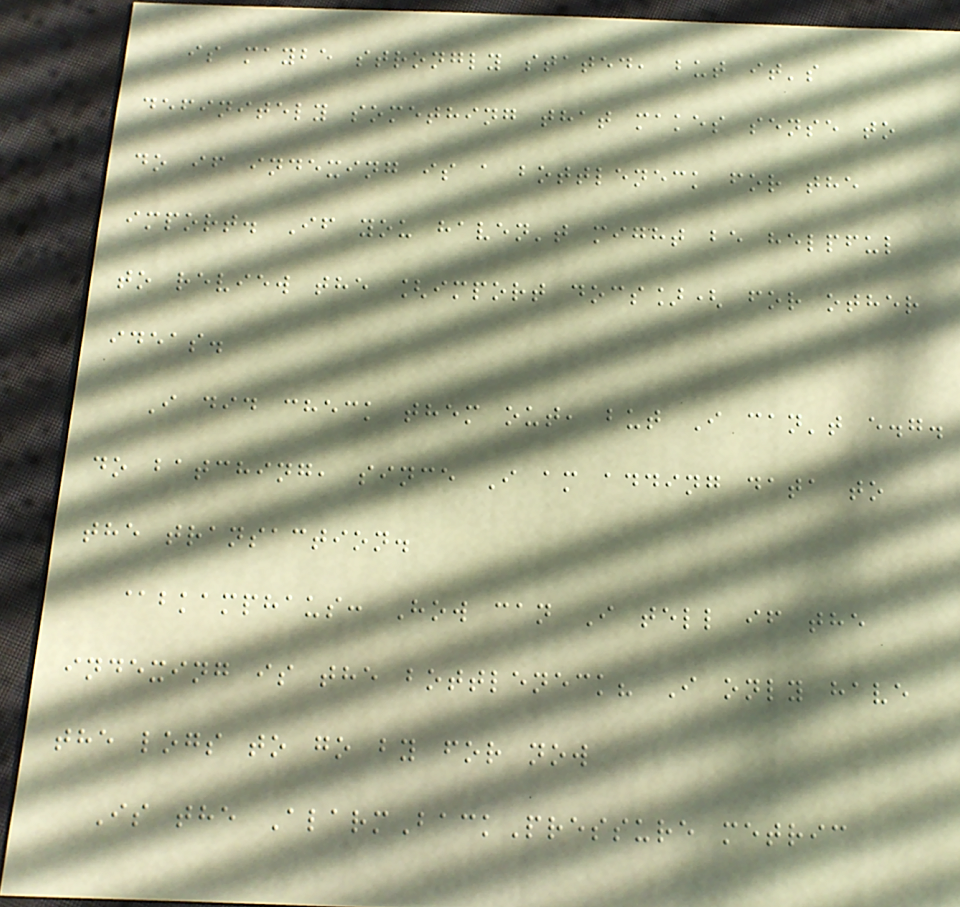is maybe strongly stated, but it's
definitely something that makes sense to
do if indexing is a bottleneck for the
import. If you haven't might be helpful
to review the [import docs]( for other
ideas.
I did check them out, but I can't e.g.
do batching, since I am adding data to
the transaction.
@bkamphaus: How can I tell if the
indexing is the bottleneck? I only have
the logs to go by for now
Is the AlarmBackPressure metric
